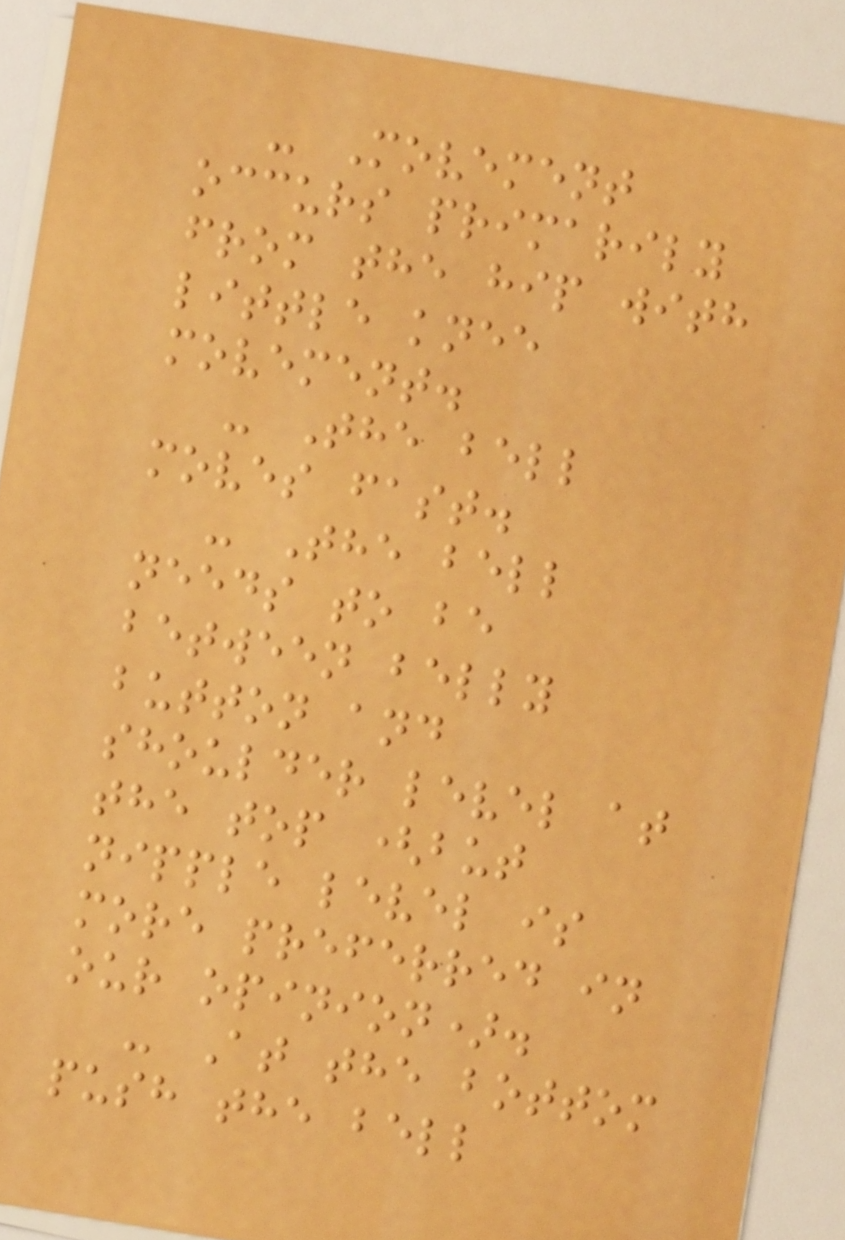- Movement
occurs primarily
from the hip with
little knee
movement.
- The bell
moves fast.
- The bell
needs to be
between belly
button and
shoulder level at
the top (but
nipple level is
more preferred in
our opinion).
- At the bottom
push the bell
